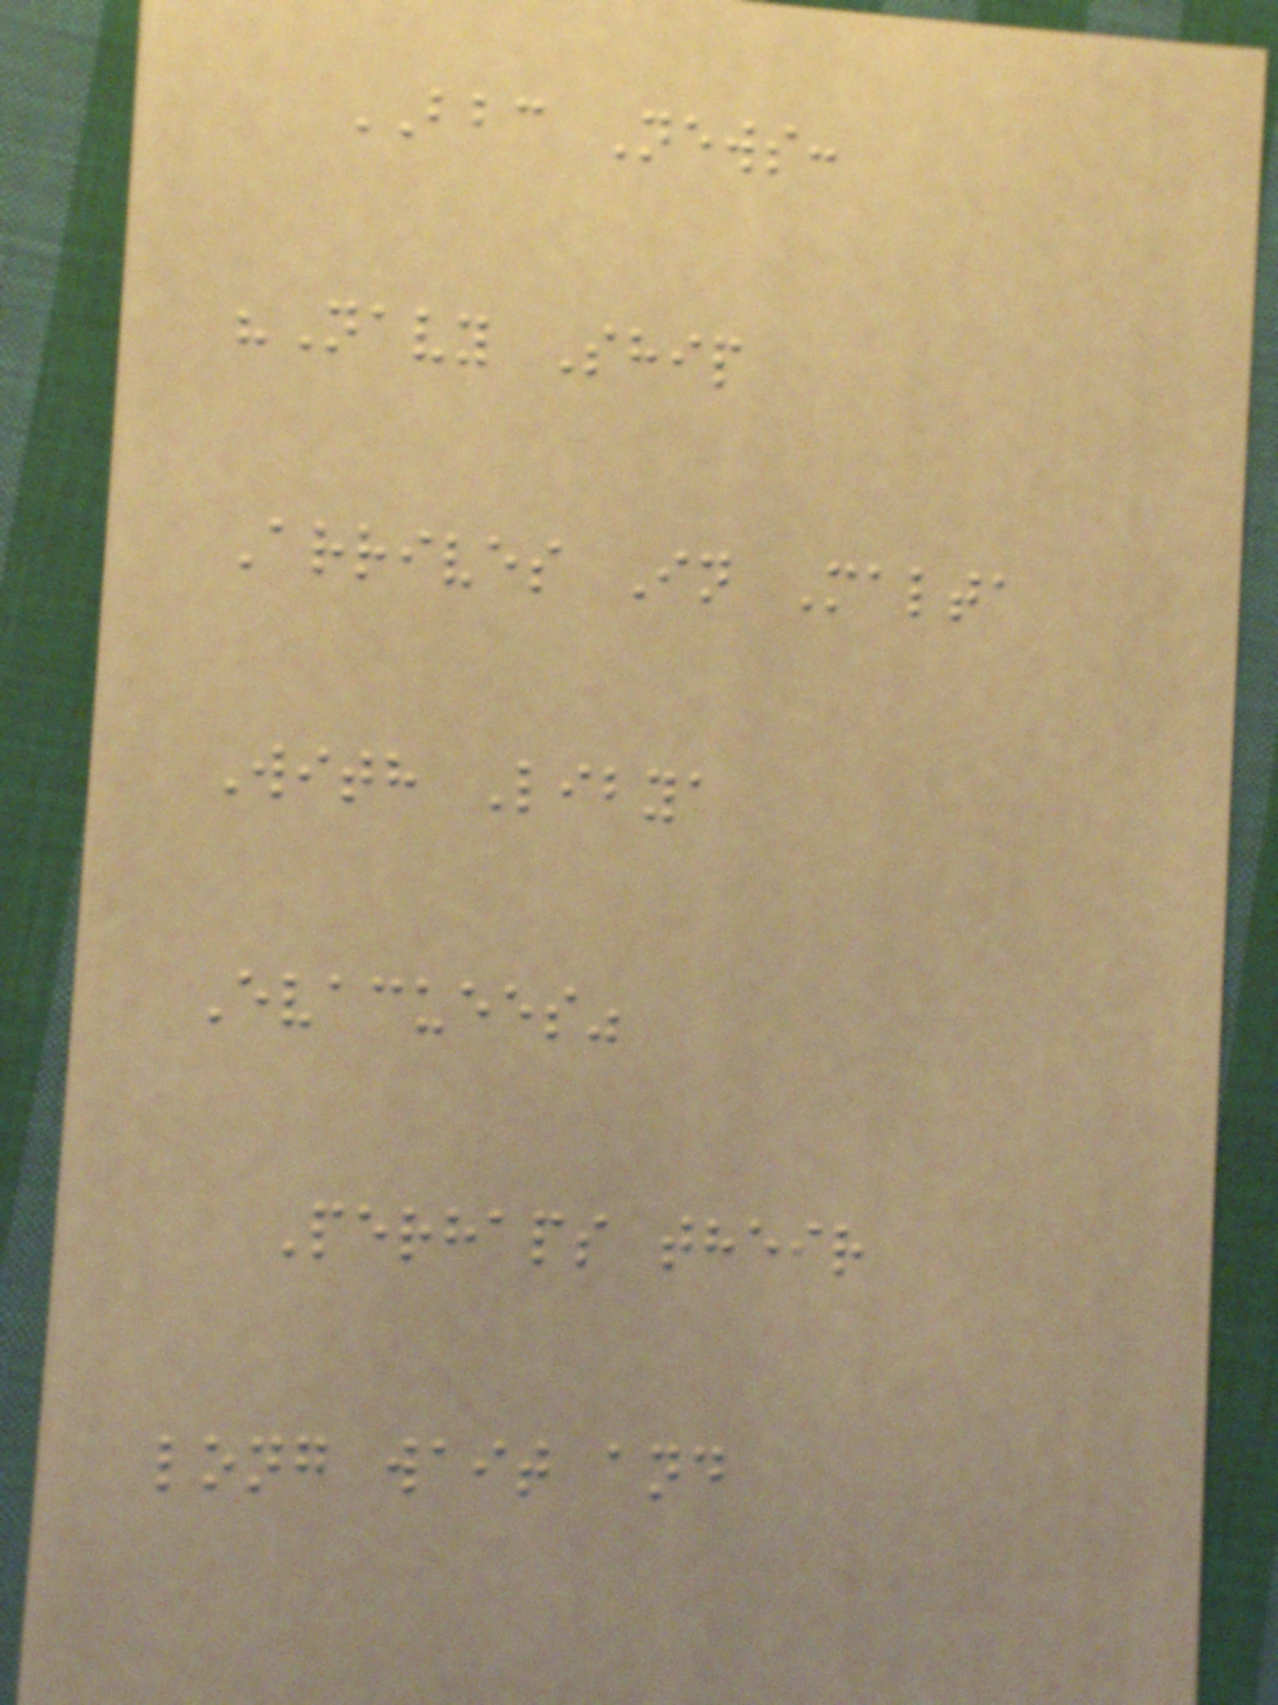BBC News:
"Navy Ship
Arrives In Malta
With Libya
Evacuees"
Perhaps their
long wait and
